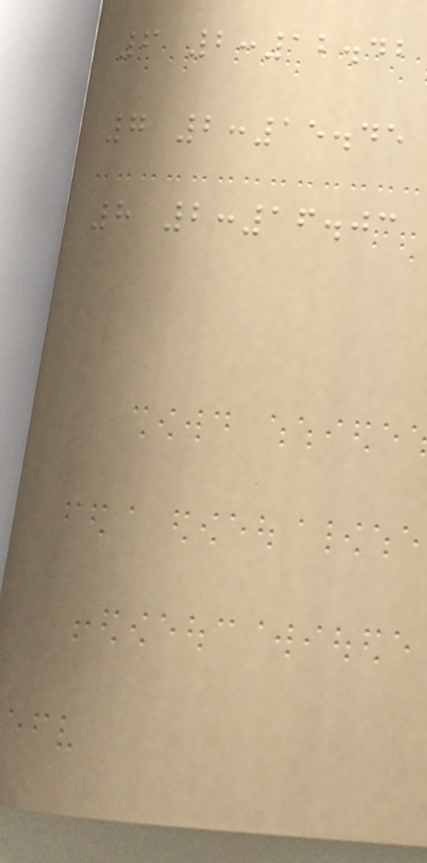6 2:12.42
7 2:15.45
8 2:16.03
